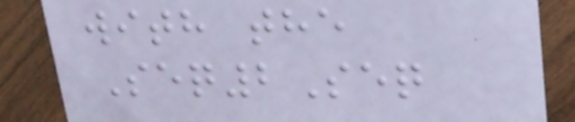with the
Seq2Seq
